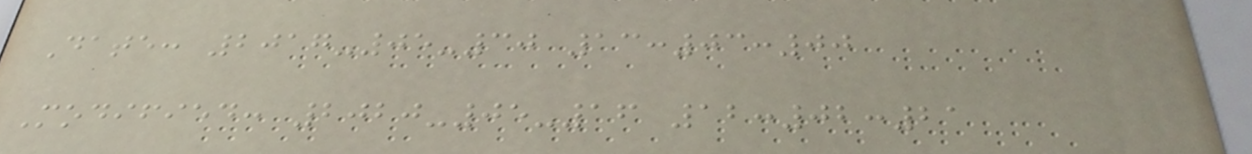Date: 2017-05-30 13:03:00
Modified: 2020-05-16 12:02:21
